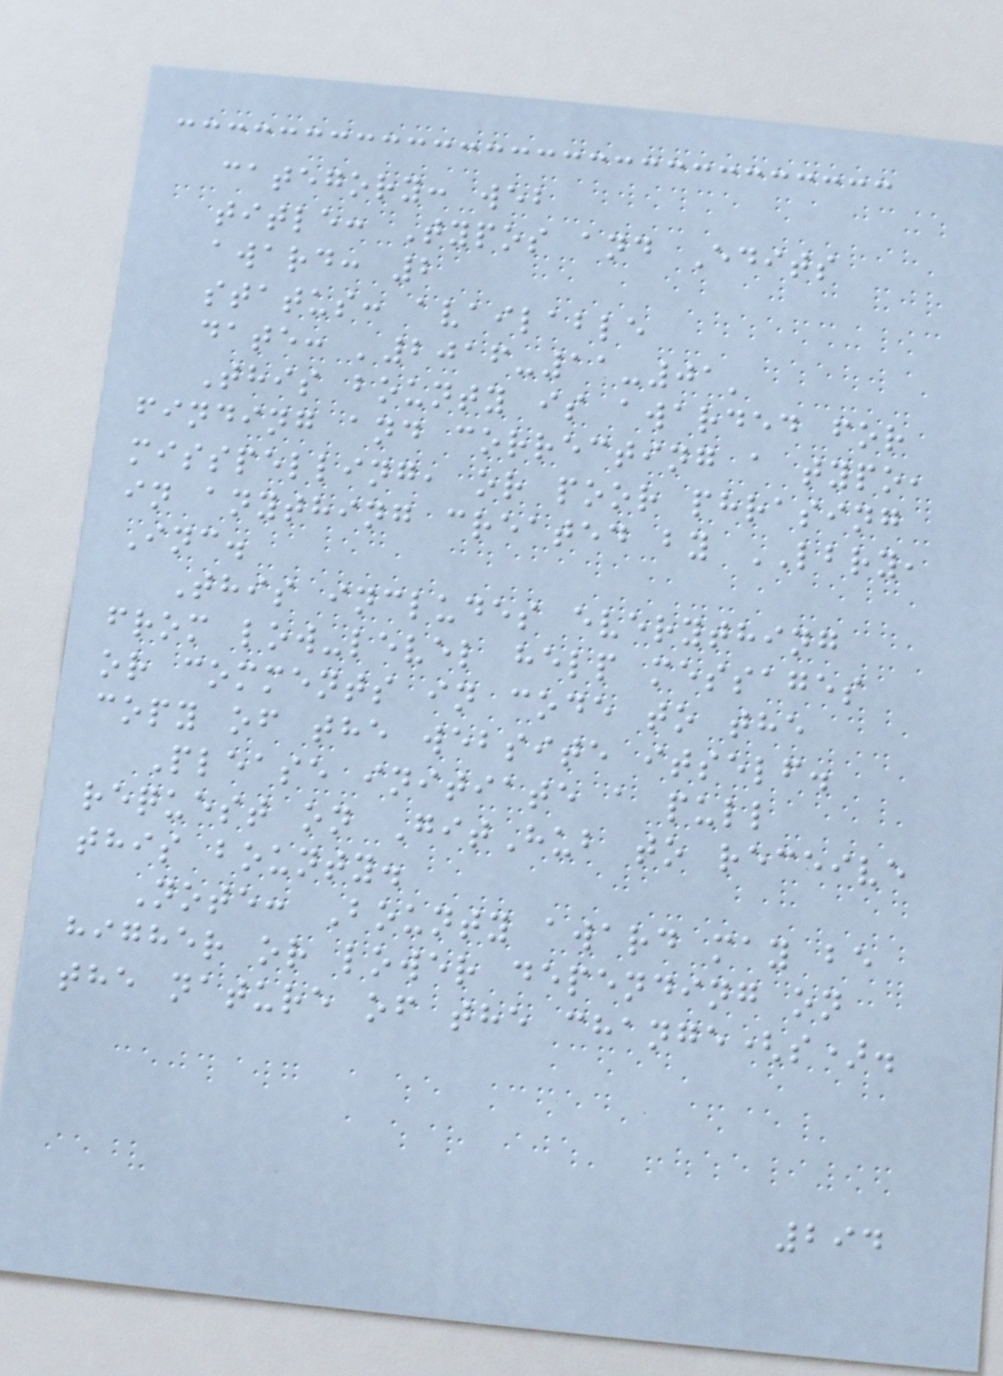category: web
title: Typos and Edits
award: 2
status: available
date: '2016-11-01'
This bounty is awarded for
finding and correcting a typo,
misspelling, or poor phrasing
in anything created by LBRY,
Inc.
This includes everything
from low-level help messages
or comments in code to the
copy of the website itself.
Please initiate a pull
request on GitHub to receive
this bounty.
Note: Bounty award may be
higher or lower depending on
the nature of the change(s).
294
